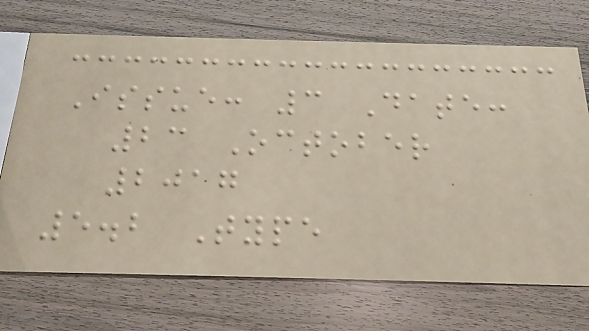Issue: 3 Date:
23 October
2017
5.2 Type
